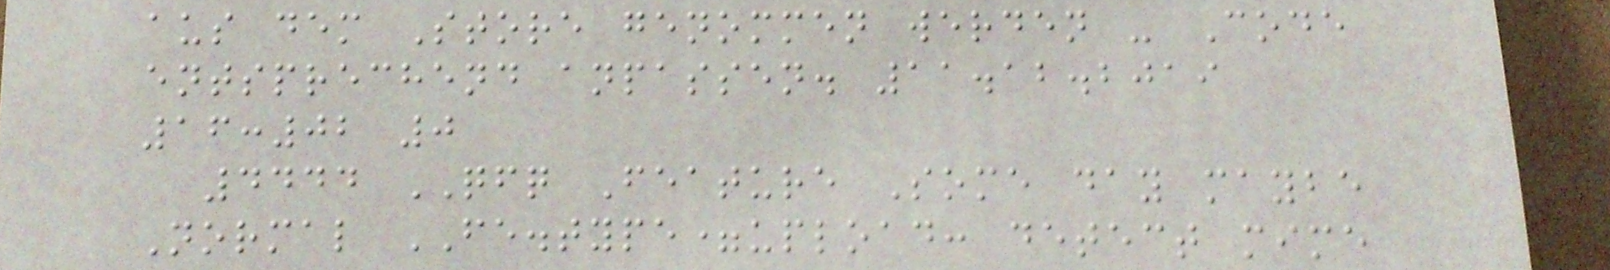aus dem Store genommen werden - Code
entsprechend anpassen. 11.12.2019
16:02 0
4444 QFQ Feature Some day maybe
Normal FE.type=upload: detect mime
